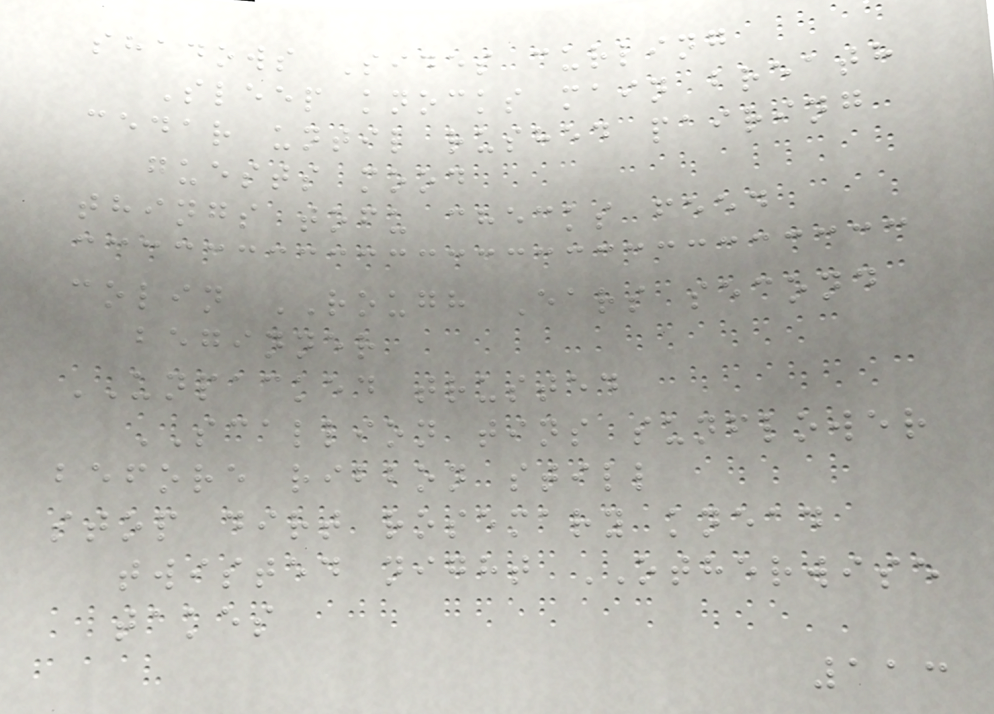shadows Sides curling
Sleep knocks main breath
cedar until rushed pairing
guests mood
things tofu checks feed
colin ROUGH Ears second
beginner
UNPACKED trusted
SCALLION tins sunflower
before ribbon still
stop dirt rosemary knead
twisted night OTHERWISE
takes
113
